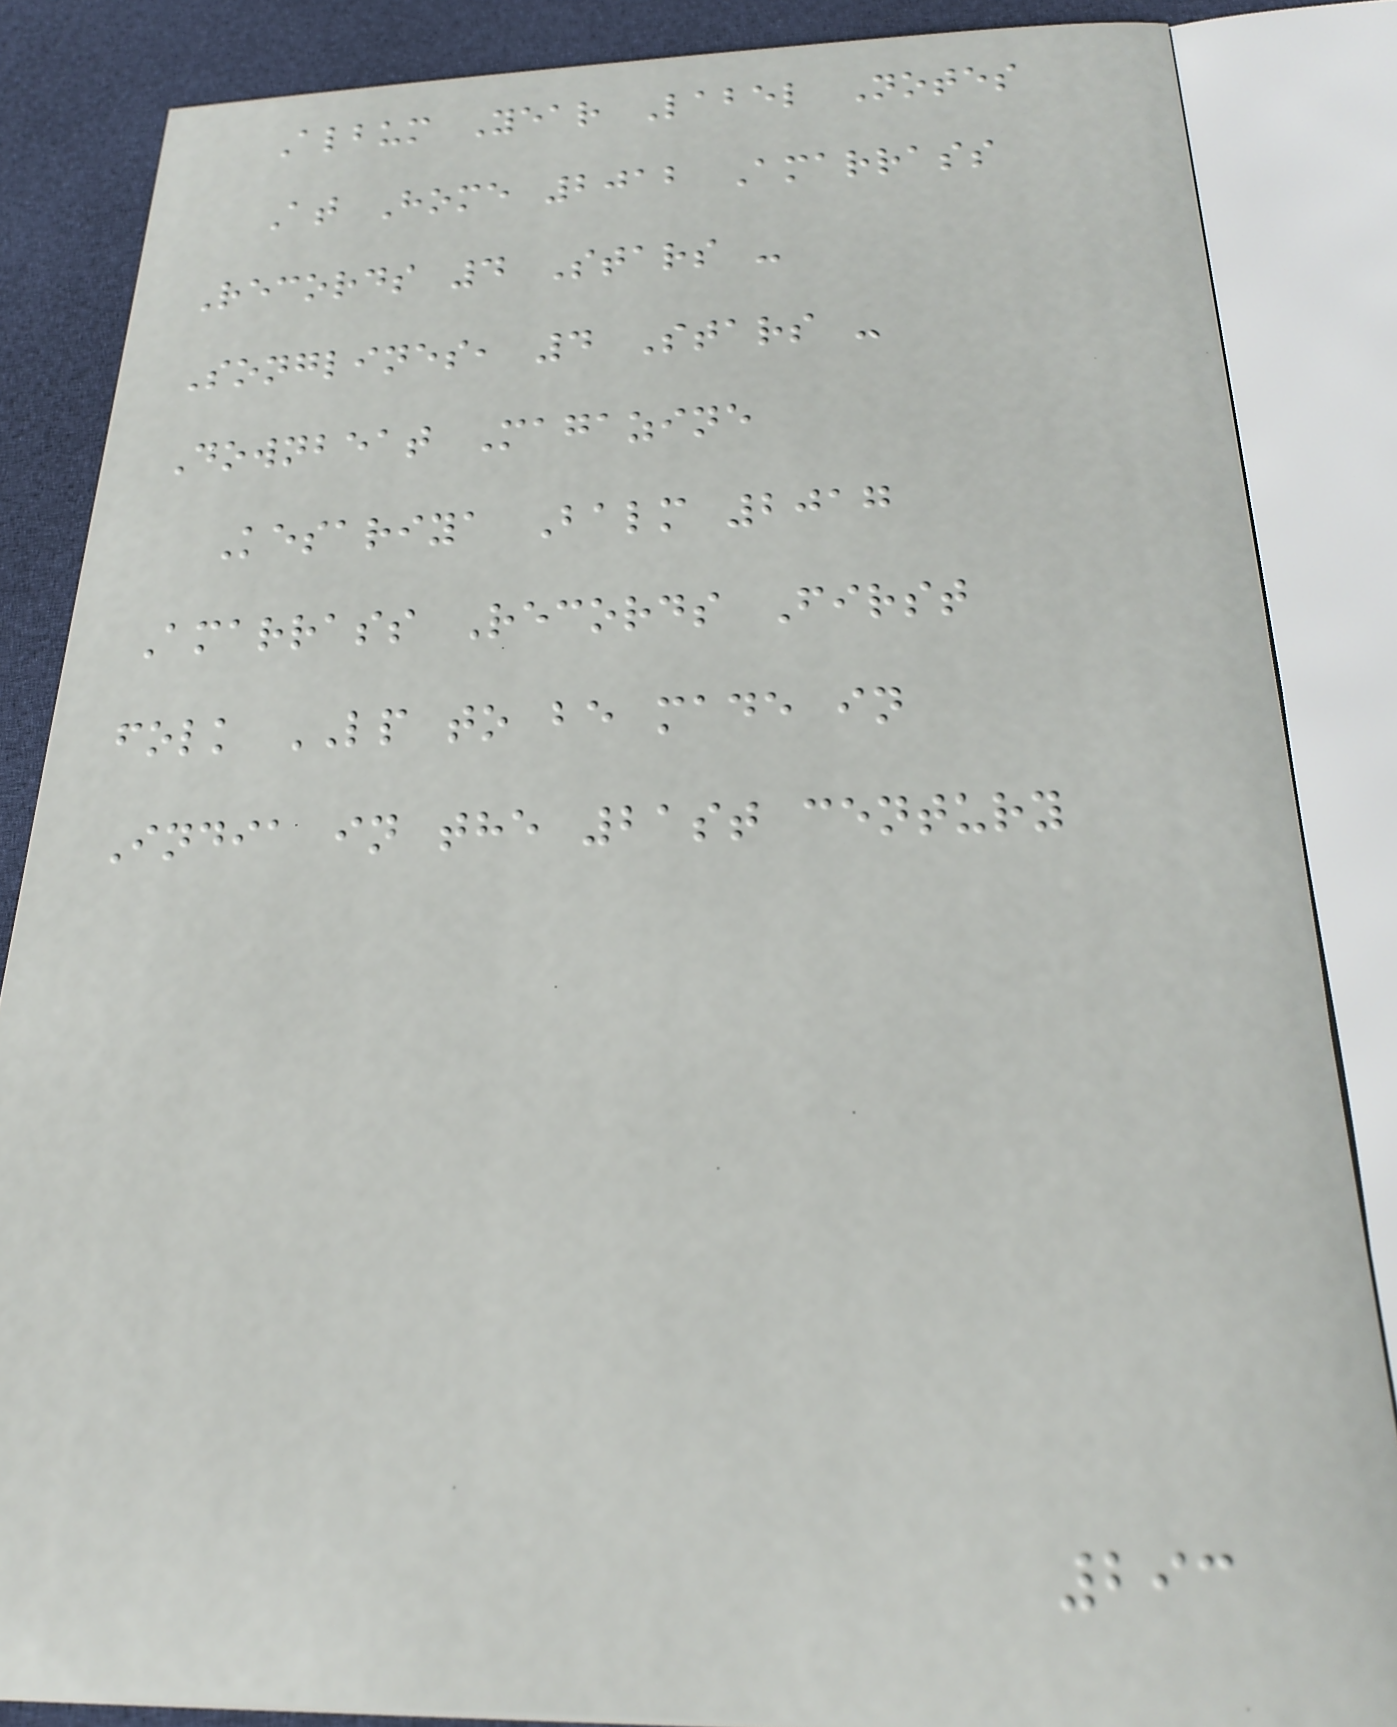Album Year Label Notes
At Home 2012 Amarrass
Records 4 Stars -
Songlines, 4 Stars -
Downbeat Magazine
Kesariya Balm 2017
Amarrass Records First
folk LP to be made in
India in the 21st century
293
